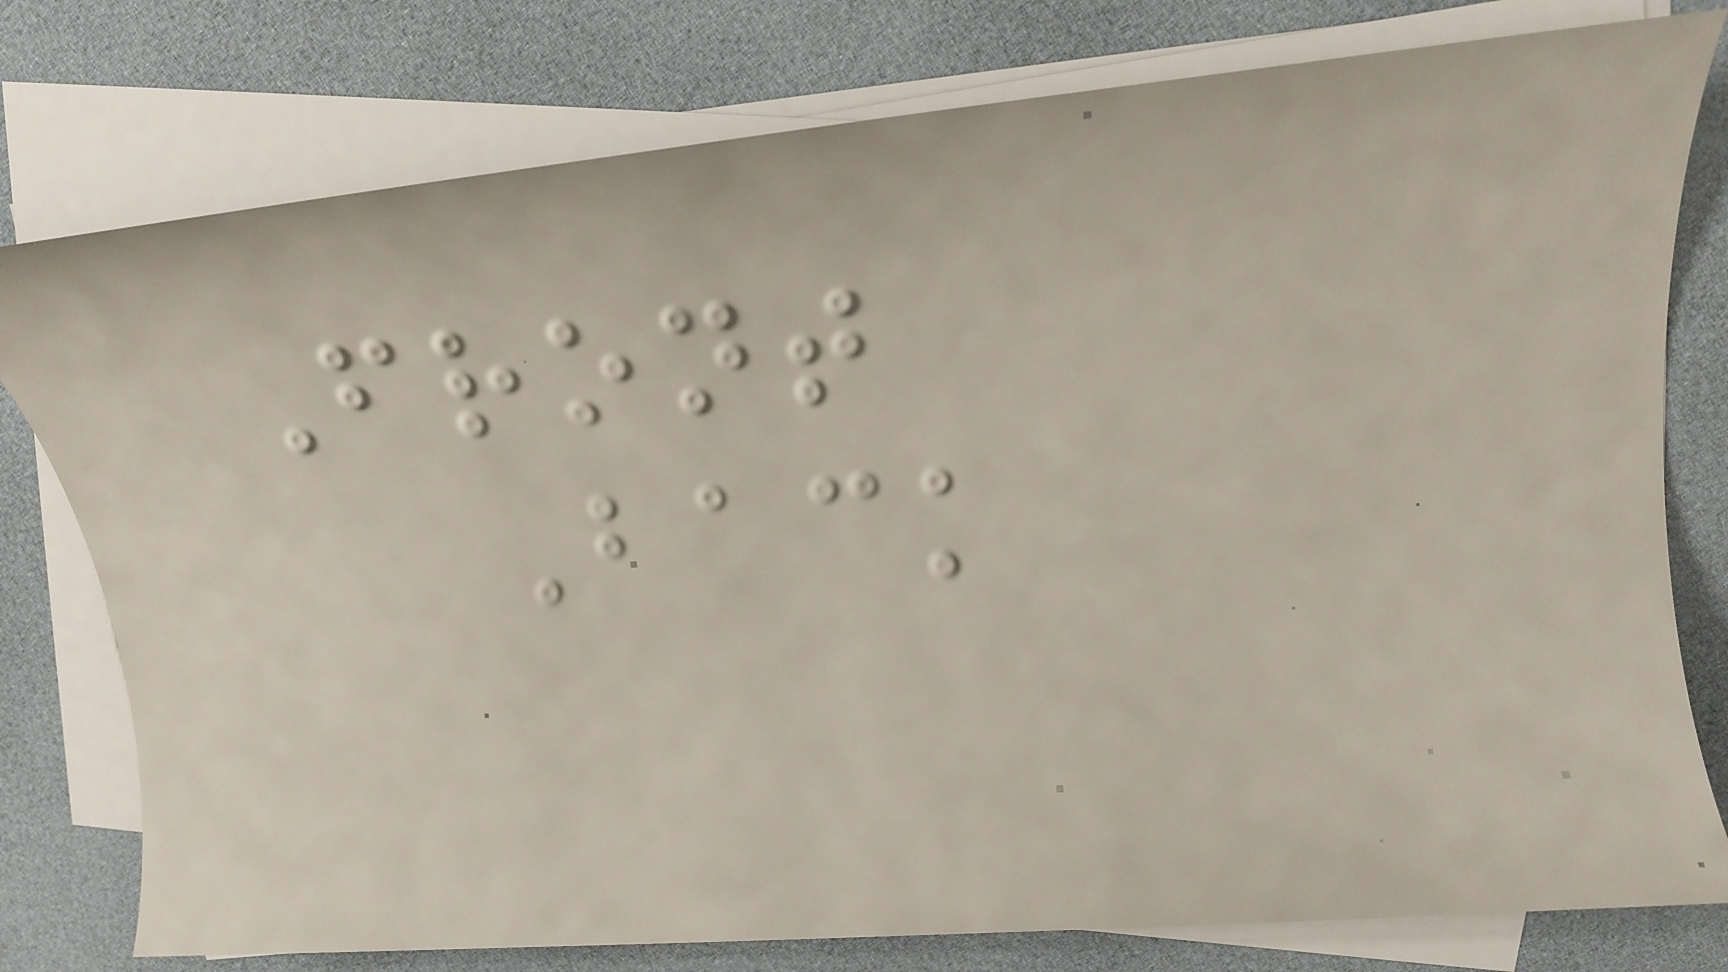Front
Back
